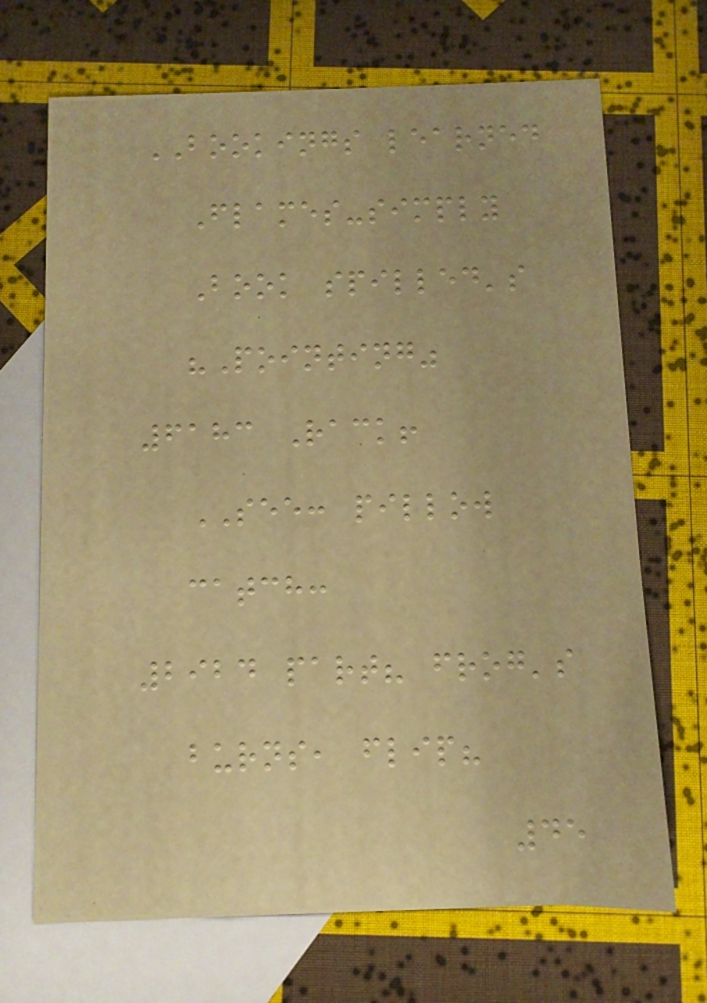BOOKINGS learned
Flames-simply
Book spilled's
"Pointing"
6183 Rack!
SEE: pillow
catch:
2924 part? frog's
burns, flip?
45
